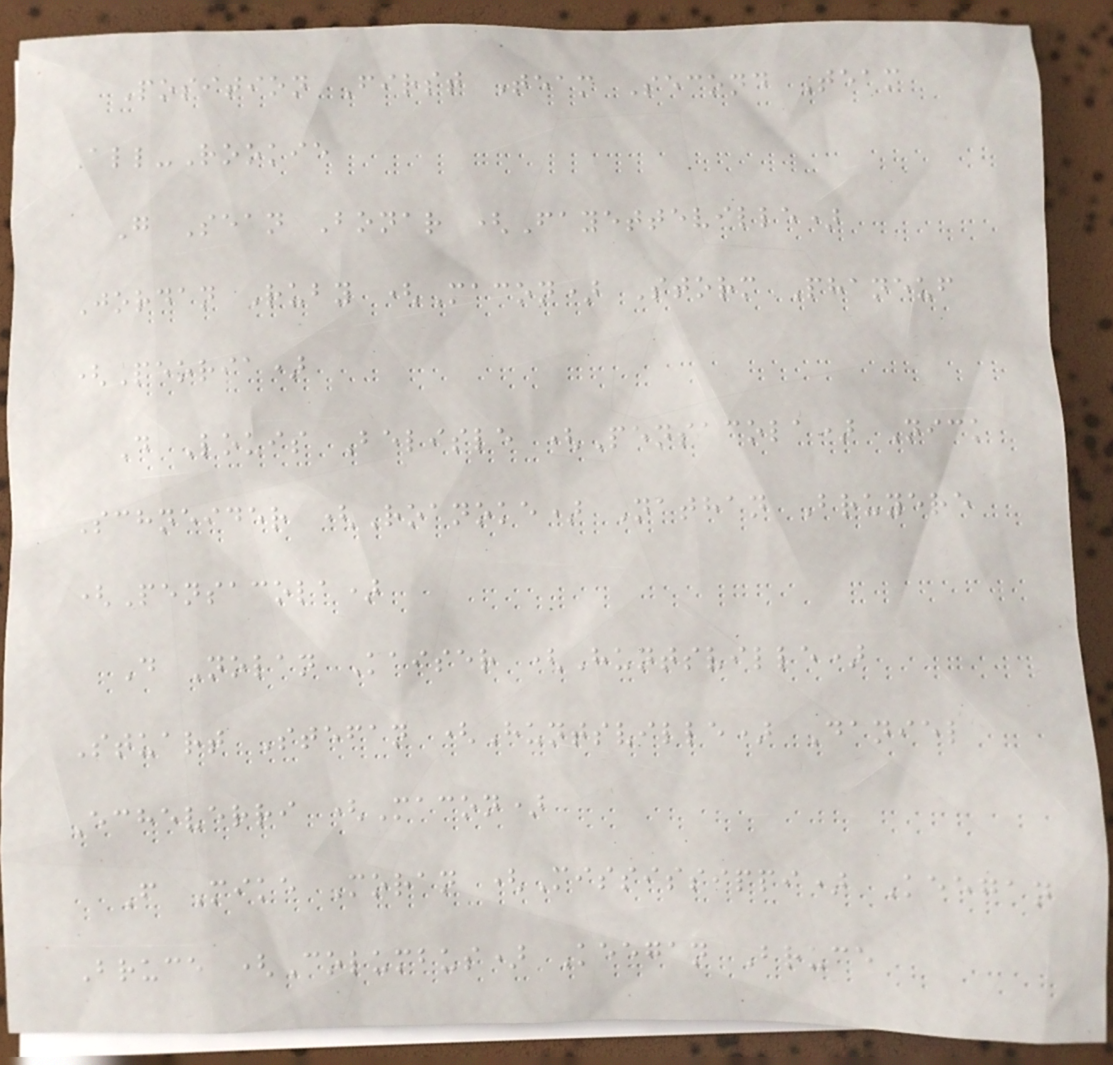Position First Team Second Team
All-Rookie
G Sean Bonar (Fayetteville)
Jordan Ruby (Macon) Storm Phaneuf
(Peoria)
D Louis Belisle (Pensacola) Nick
Schneider (Roanoke) Nathan Bruyere
(Pensacola)
D Nolan Kaiser (Huntsville)
Stuart Stefan (Huntsville) Daniel
Echeverri (Macon)
F Mike Moran (Mississippi) Keegan
Bruce (Columbus) Keegan Bruce
